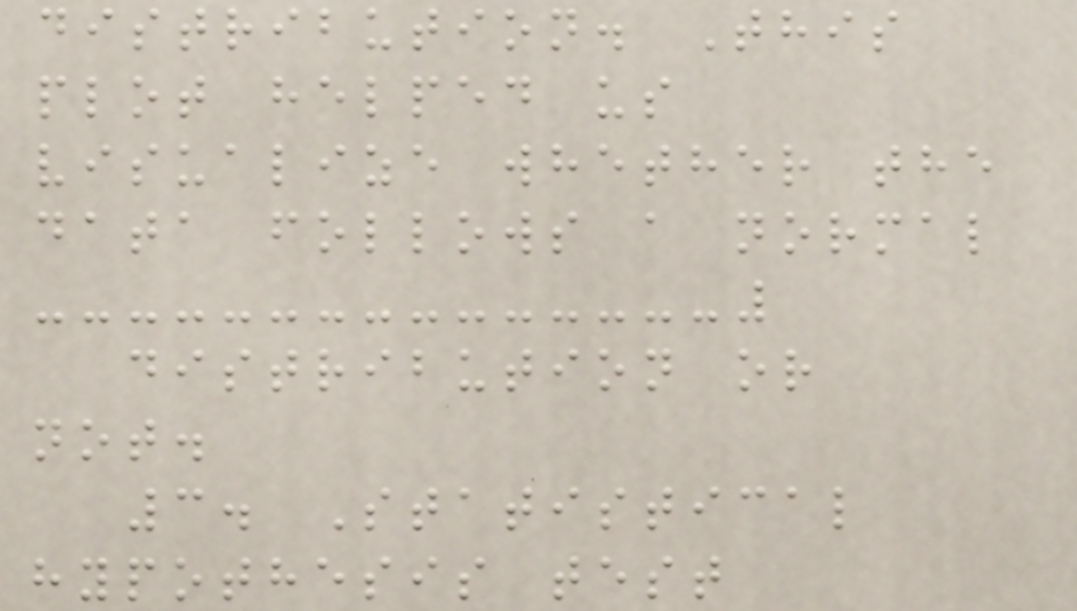distribution. This
plot helped us
visualize whether the
data follows a normal
distribution or
not.
3. Statistical
hypothesis test
